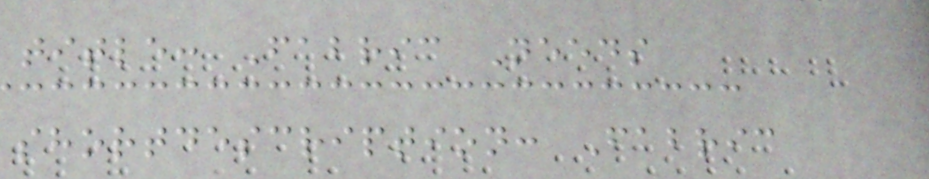title: Fabric Needs
shortdescription: Fabric
